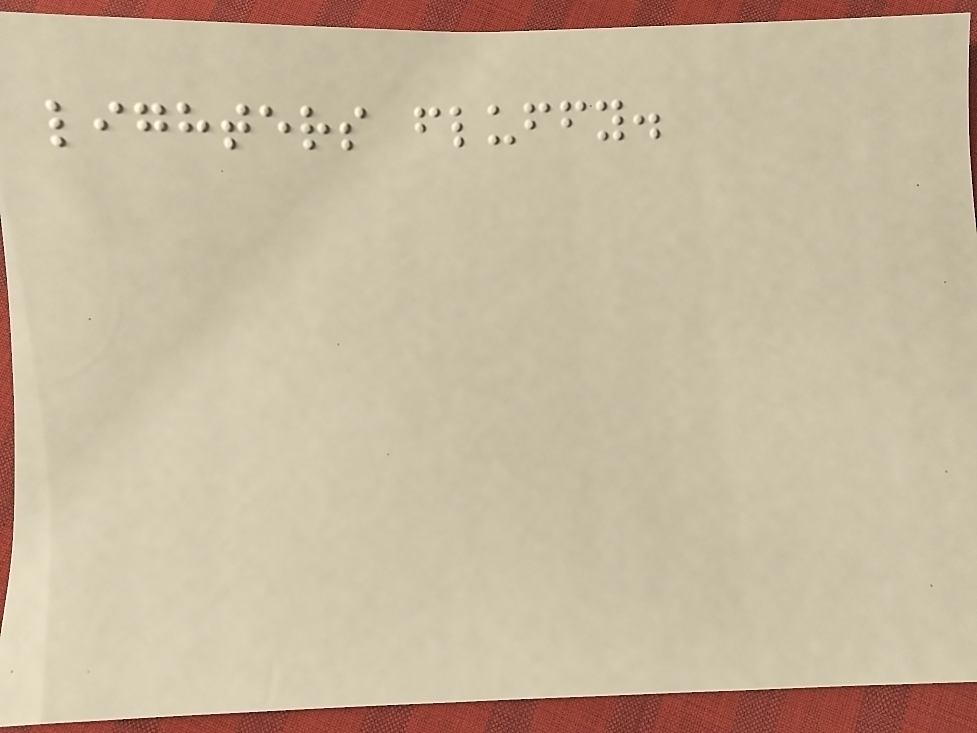lighters fluffy.
